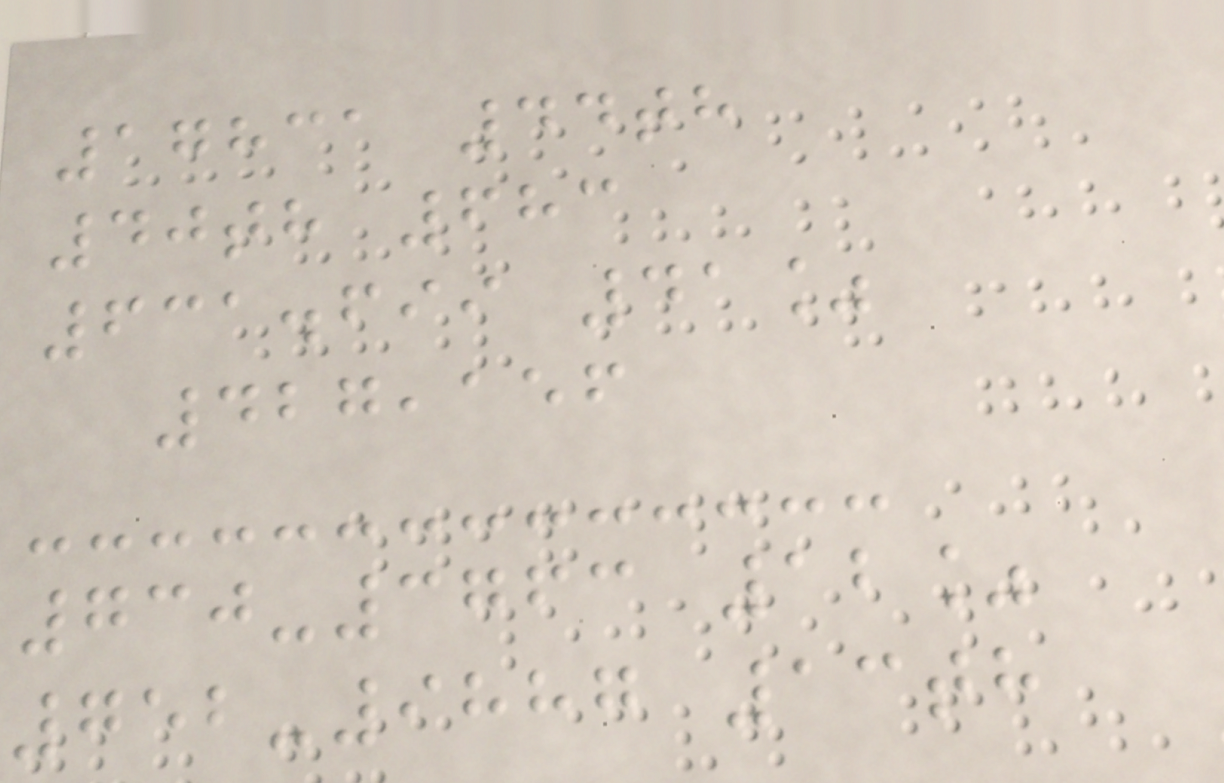17831 44th
40th 683
631.699 41%
427,156
730-3763 12%
752-9887 13th
